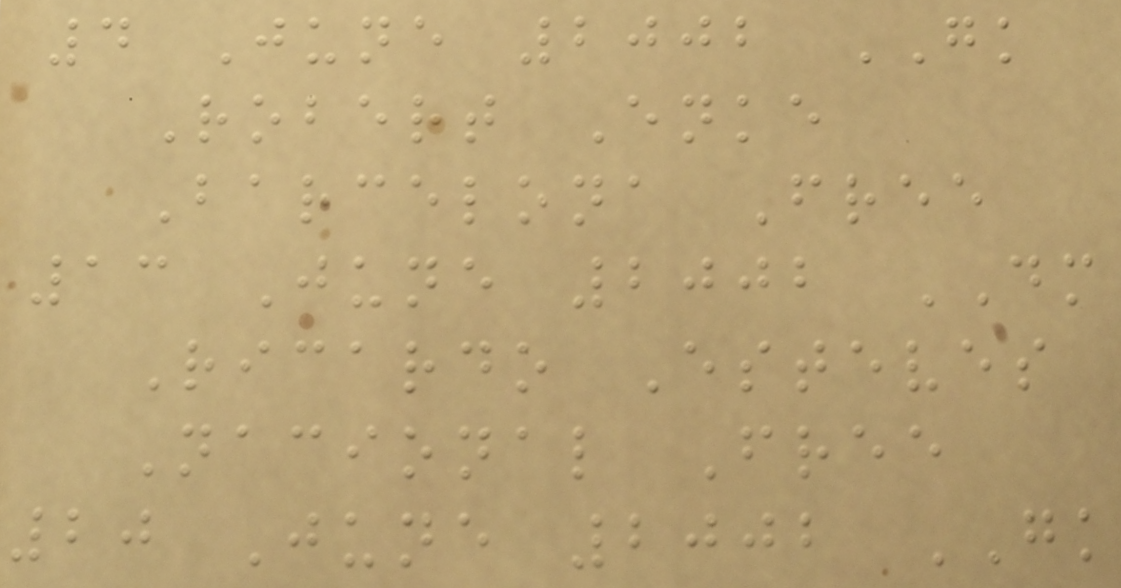4 June 2002 GK
Robert Enke
Barcelona Free
13 June 2002 DM
Ricardo Esteves
Nacional Free
20 June 2002 GK
